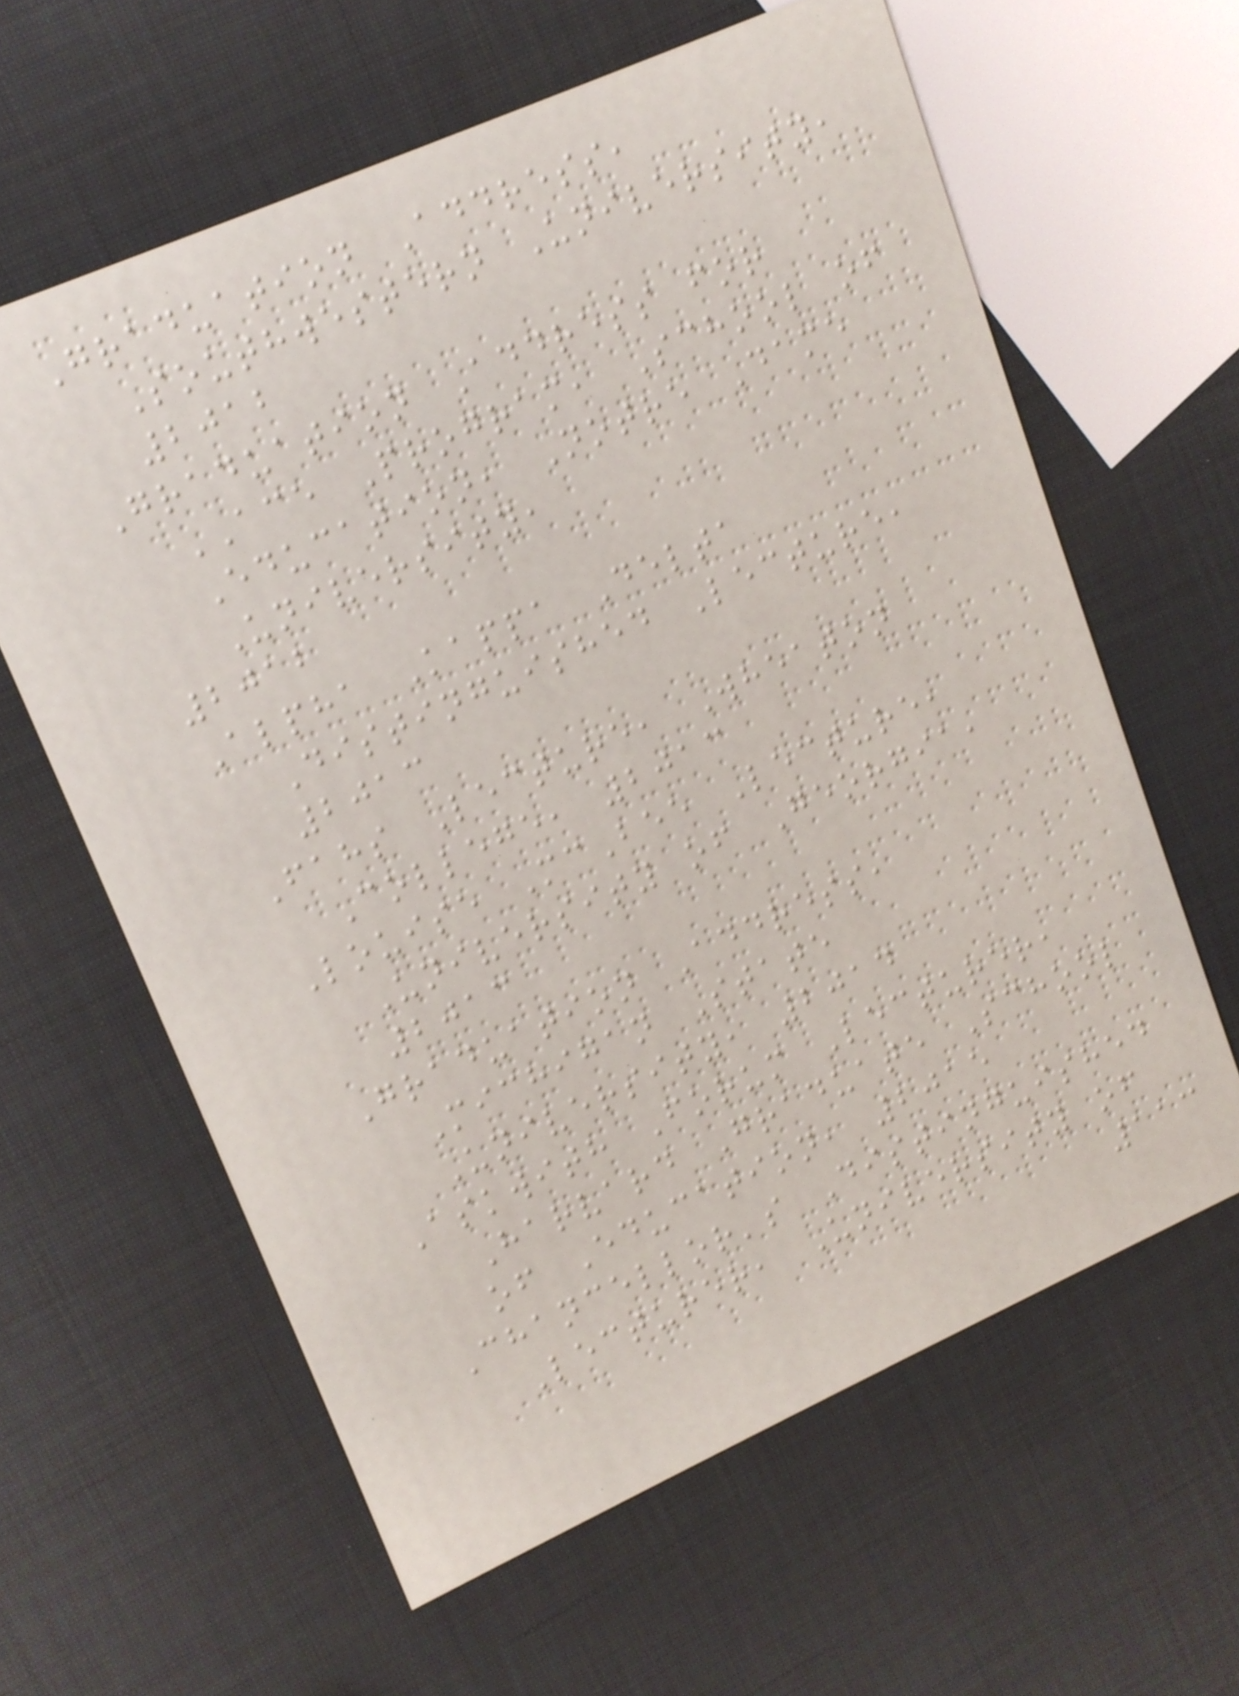Graduation Address,
Southwestern University,
2012
Graduation Address for
ACE Program, School of
Education, Notre Dame
University,
2012
Alpha Kappa Delta
Distinguished Lecture,
2013
Fahs Lecture, Wheaton
College, 2013
Louise McBee Lecture,
University of Georgia,
2013
Graduation Address,
Michigan State
University, 2014
Askwith Forum Lecturer,
Harvard Graduate School
of Education, 2015
Chancellor's Distinguished
Lecturer, University of
113
